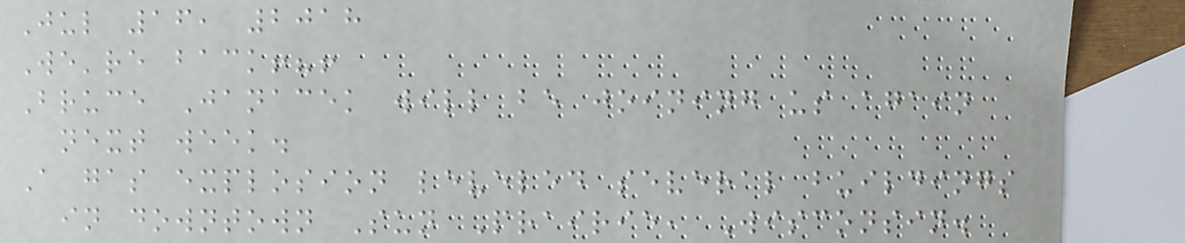Jul 16, 2018
We're back!?!
Bruce Janacek will be joining us again
next week.
A gas explosion leveled several buildings
in downtown Sun Prairie, Wisconsin.
